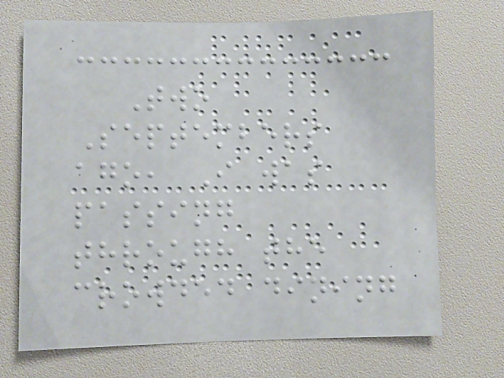Two
Septembers
ago, I was
passing
through the
crowded dining
